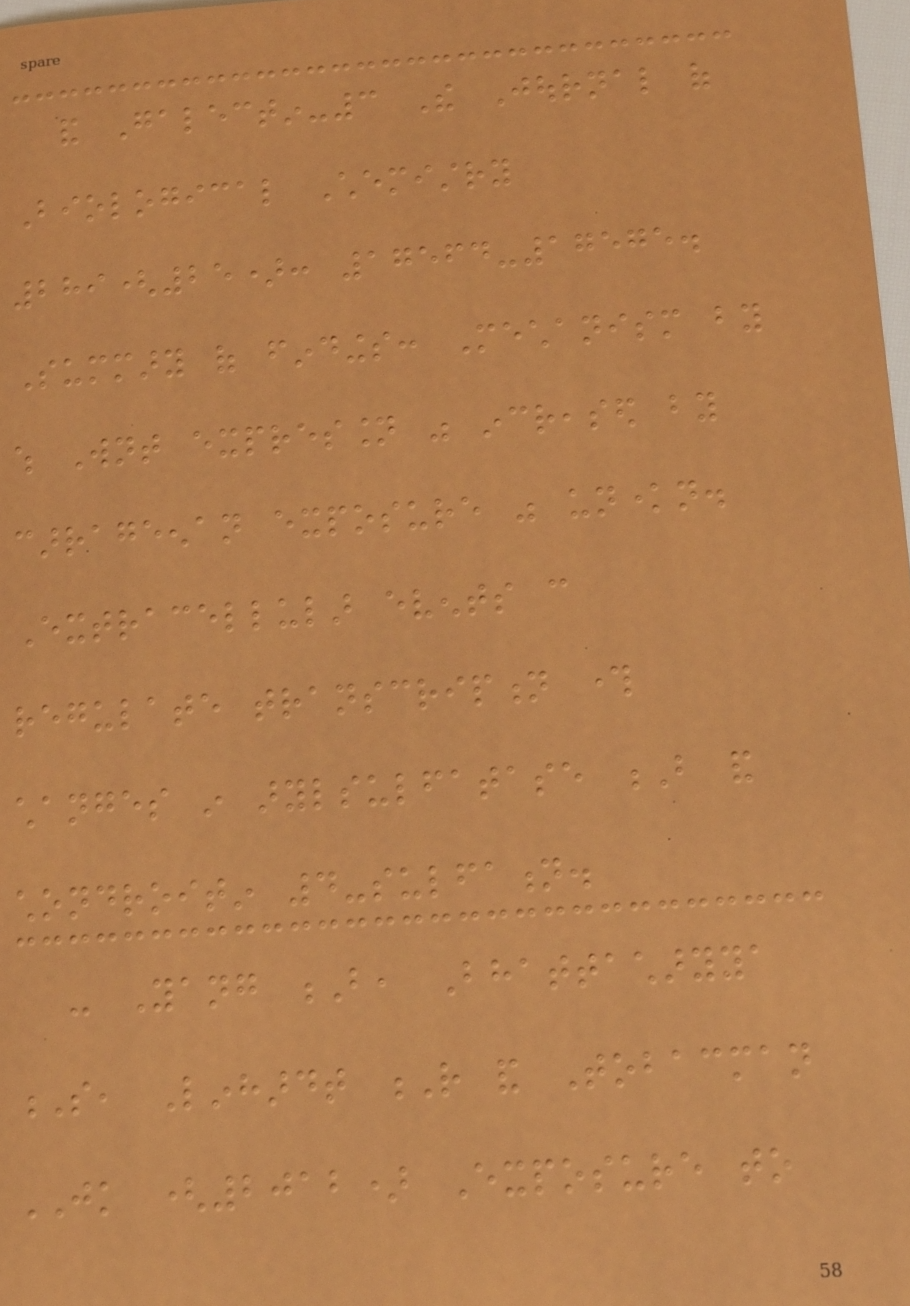and Galectin-3 The Journal of
Biological Chemistry
289(25): 17564-17575.
Summary of findings: Mechanism by
which Wnt expression was increased by
carrageenan exposure was unknown.
Extracellular events can
regulate transcription through
changes in arylsulfatase B and
chondroitin 4-sulfation.
- Yang B, Bhattacharyya
S, Linhardt R and Tobacman
JK (2012) Exposure to
